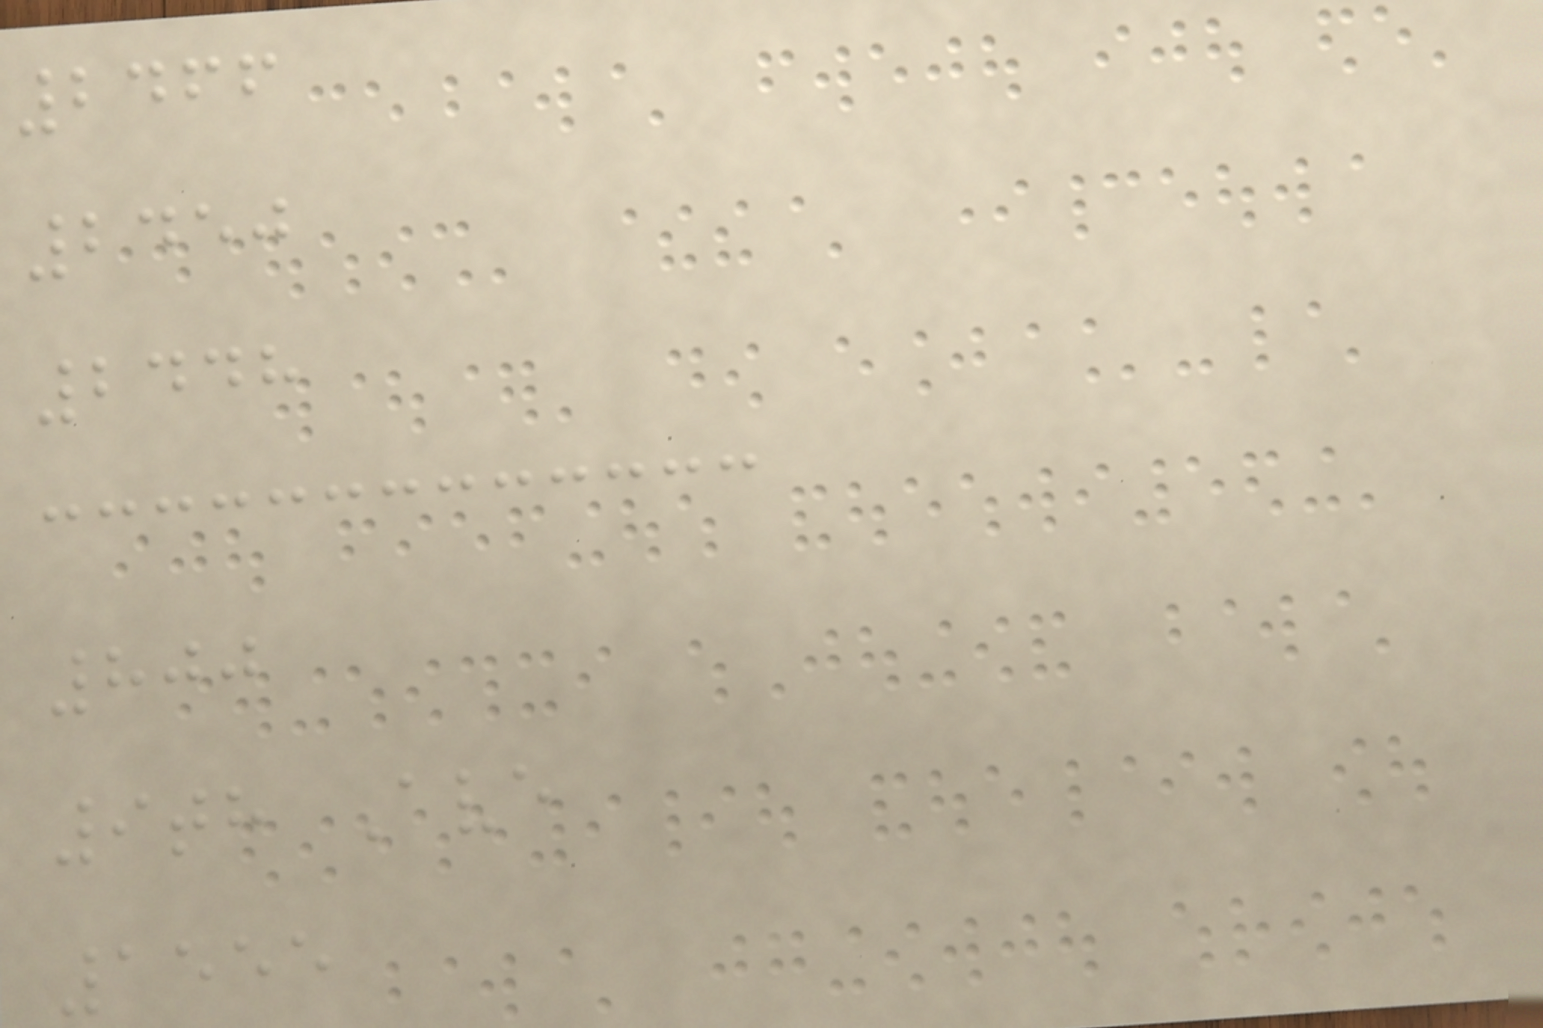2466
2450
2448
800
9th Ave
1555
